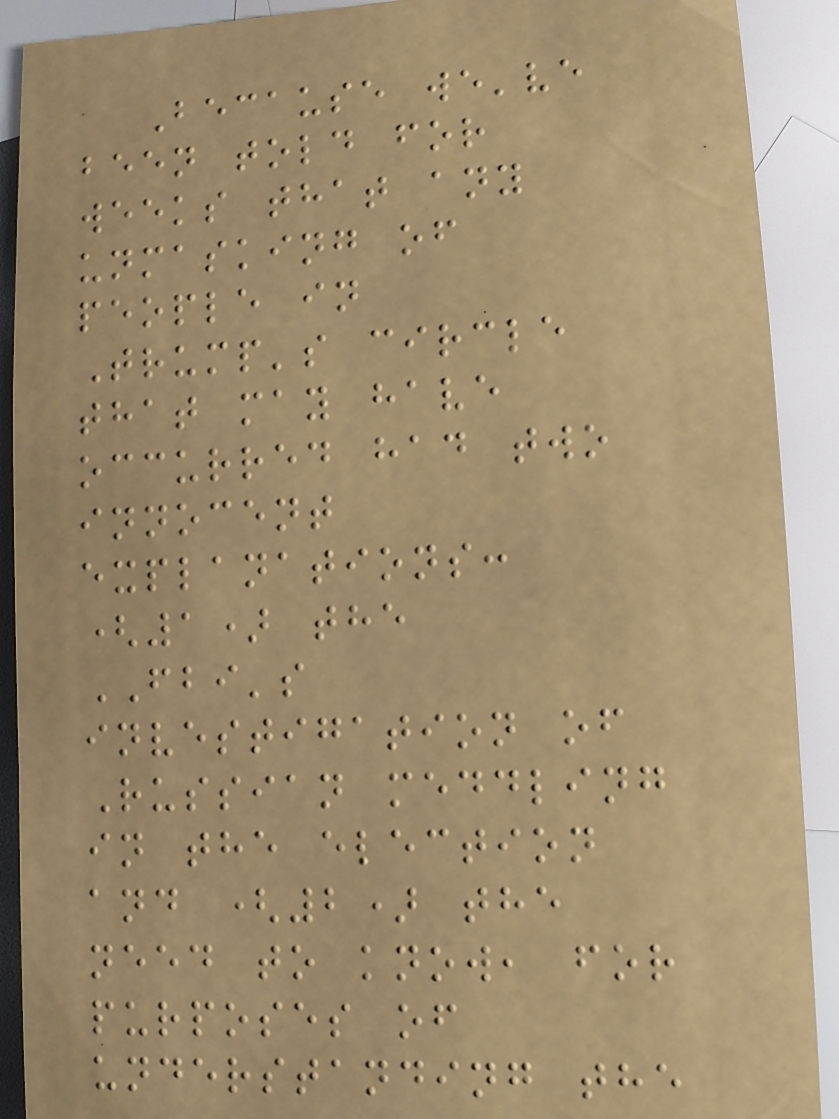Because we've
been told for
weeks that any
unmasking of
people in
Trump's circle
that may have
occurred had two
innocent
explanations:
(1) the
FBI's
investigation of
Russian meddling
in the election
and (2) the
need to know, for
purposes of
understanding the
